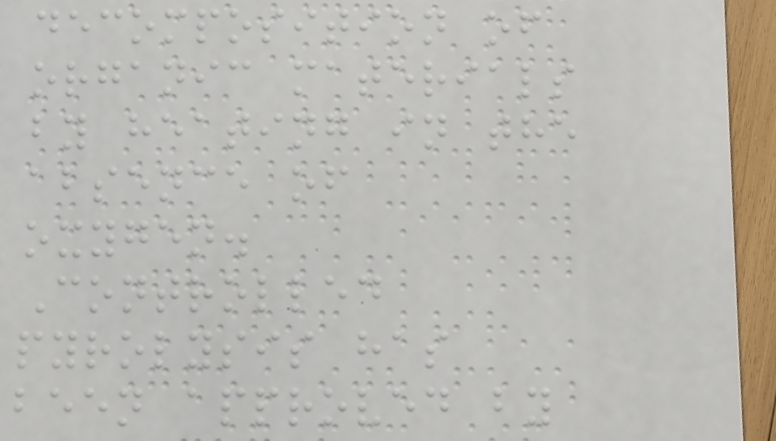decomposition of
organic materials
by heating in the
absence of
oxygen.
Controlled
pyrolysis has
been approved by
